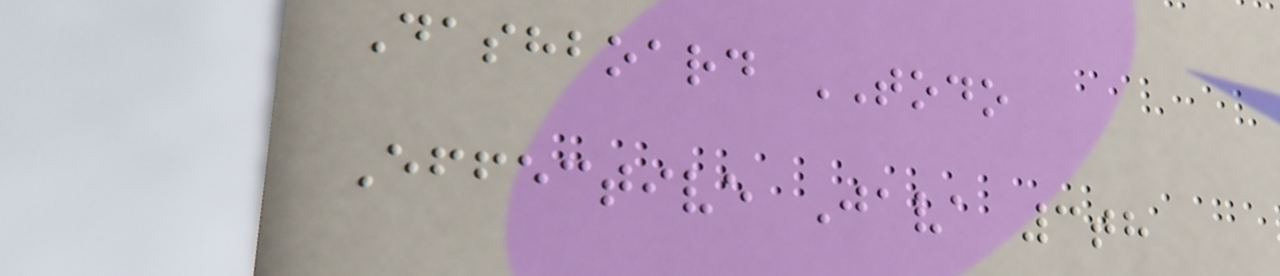Dashboard TODO
Effective Java 3th
